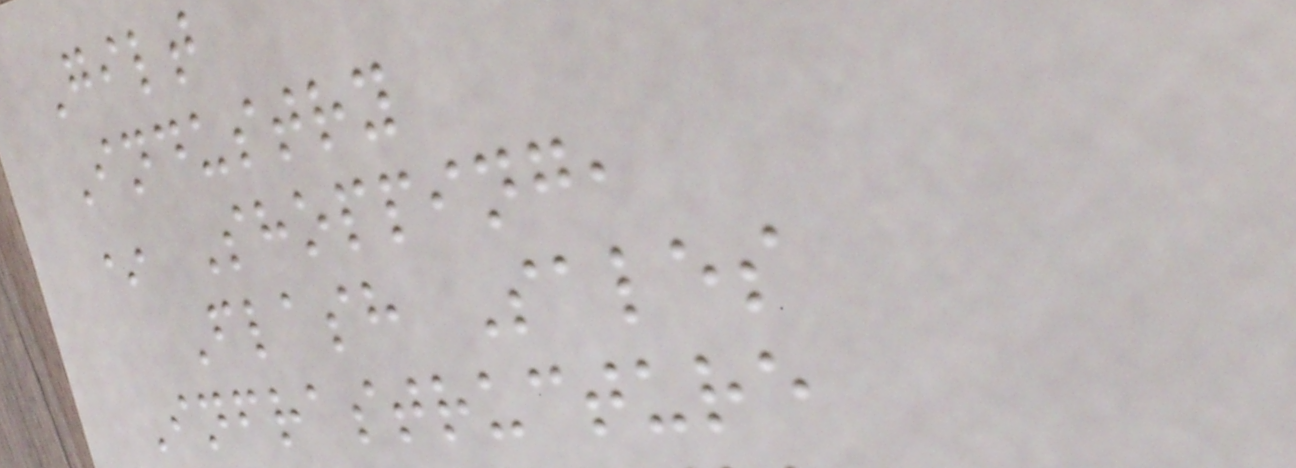Gilt
Industry
* Shopping,
Flash Sales
Infrastructure
